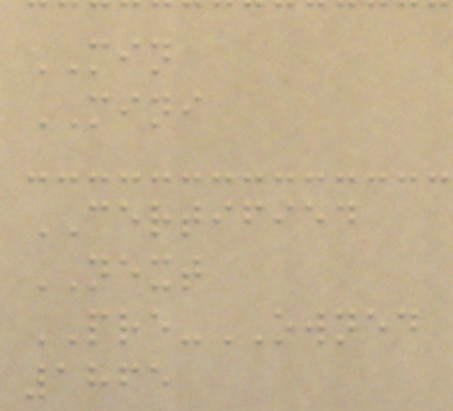MIN
MINI
CERTIFIED
NEXT
PRE-OWNED
1865
